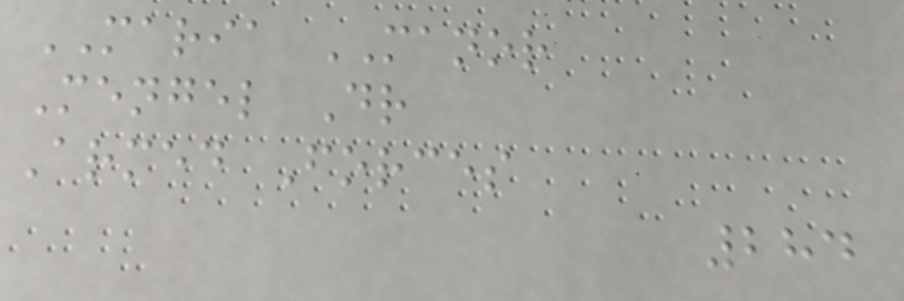MARIA MANOR
Mengel Dr
Armed Forces
284
